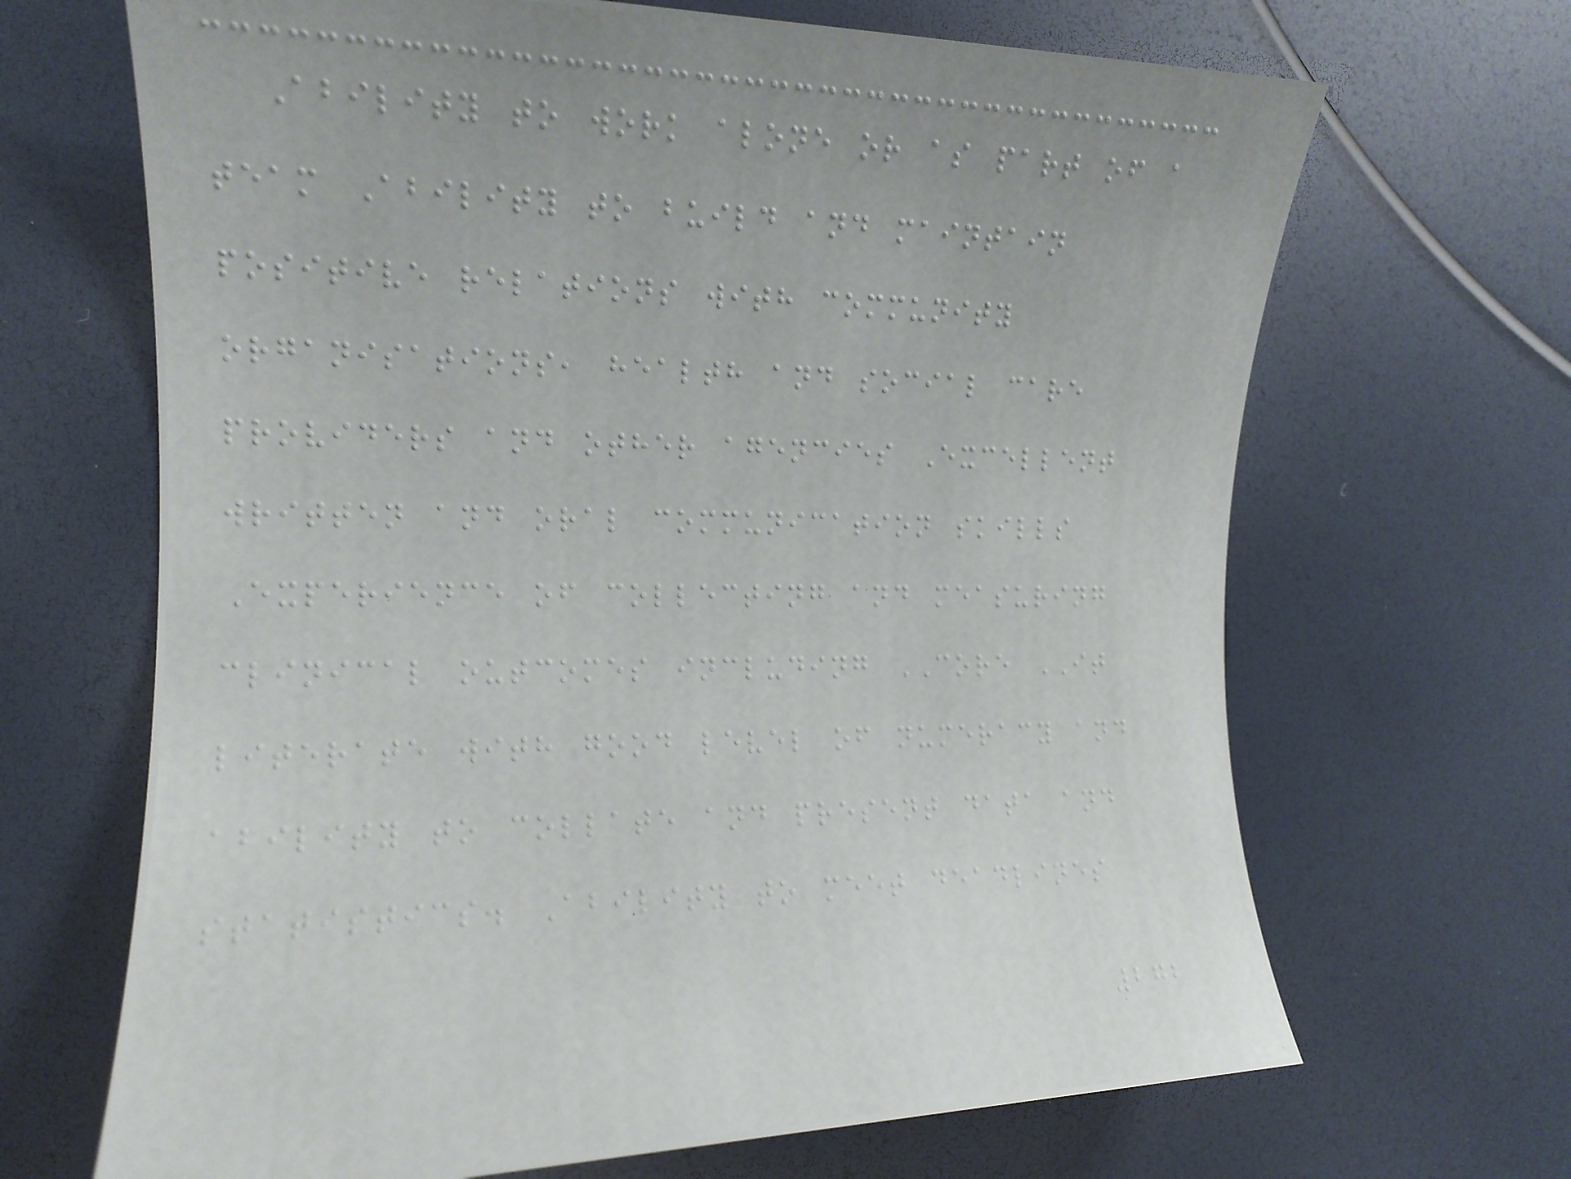Ability to work alone or as part of a
team Ability to build and maintain
positive relations with community
organisations, health and social care
providers and other agencies Excellent
written and oral communication skills
Experience of collecting and measuring
clinical outcomes including CORE IT
literate with good level of numeracy and
ability to collate and present data and
statistics. Ability to meet deadlines
272
